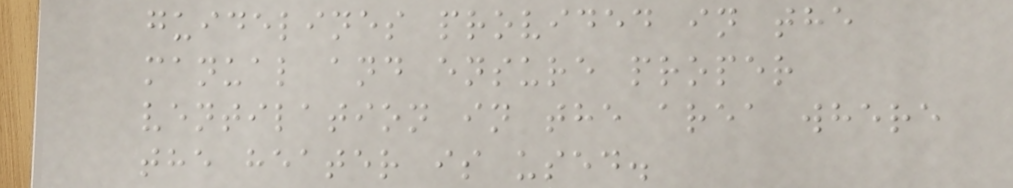guidelines provided in the
manual and ensure proper
ventilation in the area where
the heater is used.
